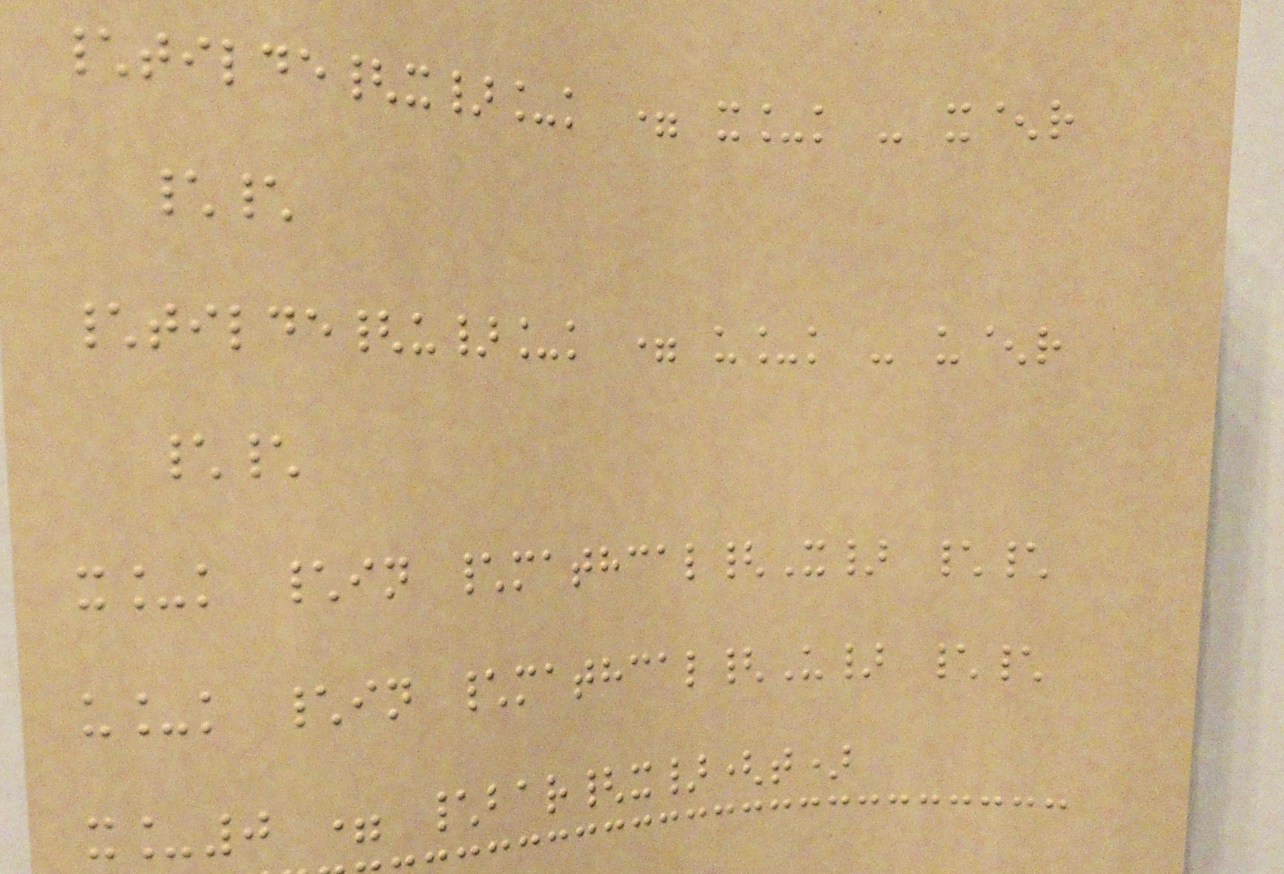\tilde{x}_k = x_k - x^r
\\
\tilde{u}_k = u_k - u^r
\\
x_k \in \mathcal{X} \\
u_k \in \mathcal{U} \\
x_0 = \bar{x}(t)
